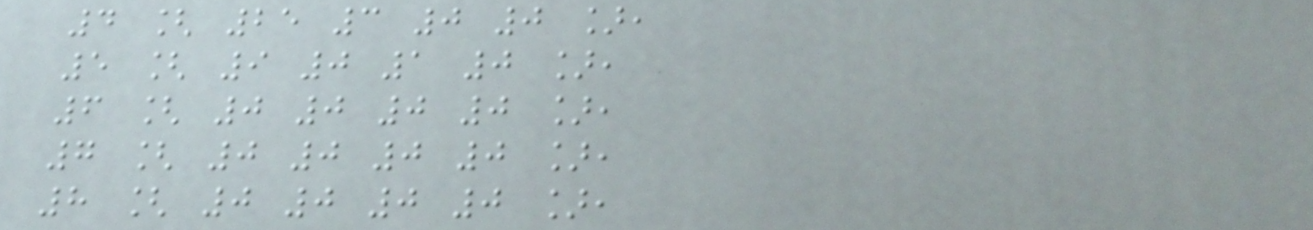4 [ 25 3 0 0 ],
5 [ 9 0 1 0 ],
6 [ 0 0 0 0 ],
7 [ 0 0 0 0 ],
8 [ 0 0 0 0 ],
